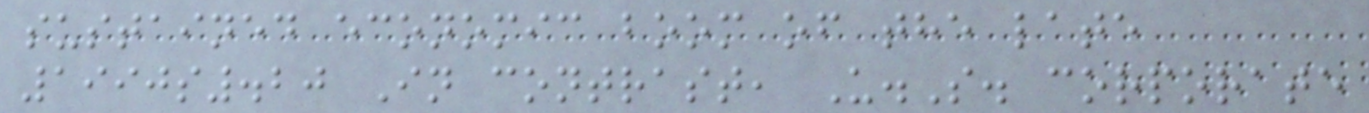sustained economic boom of the late
1990s.20 In contrast, U.S. corporate
